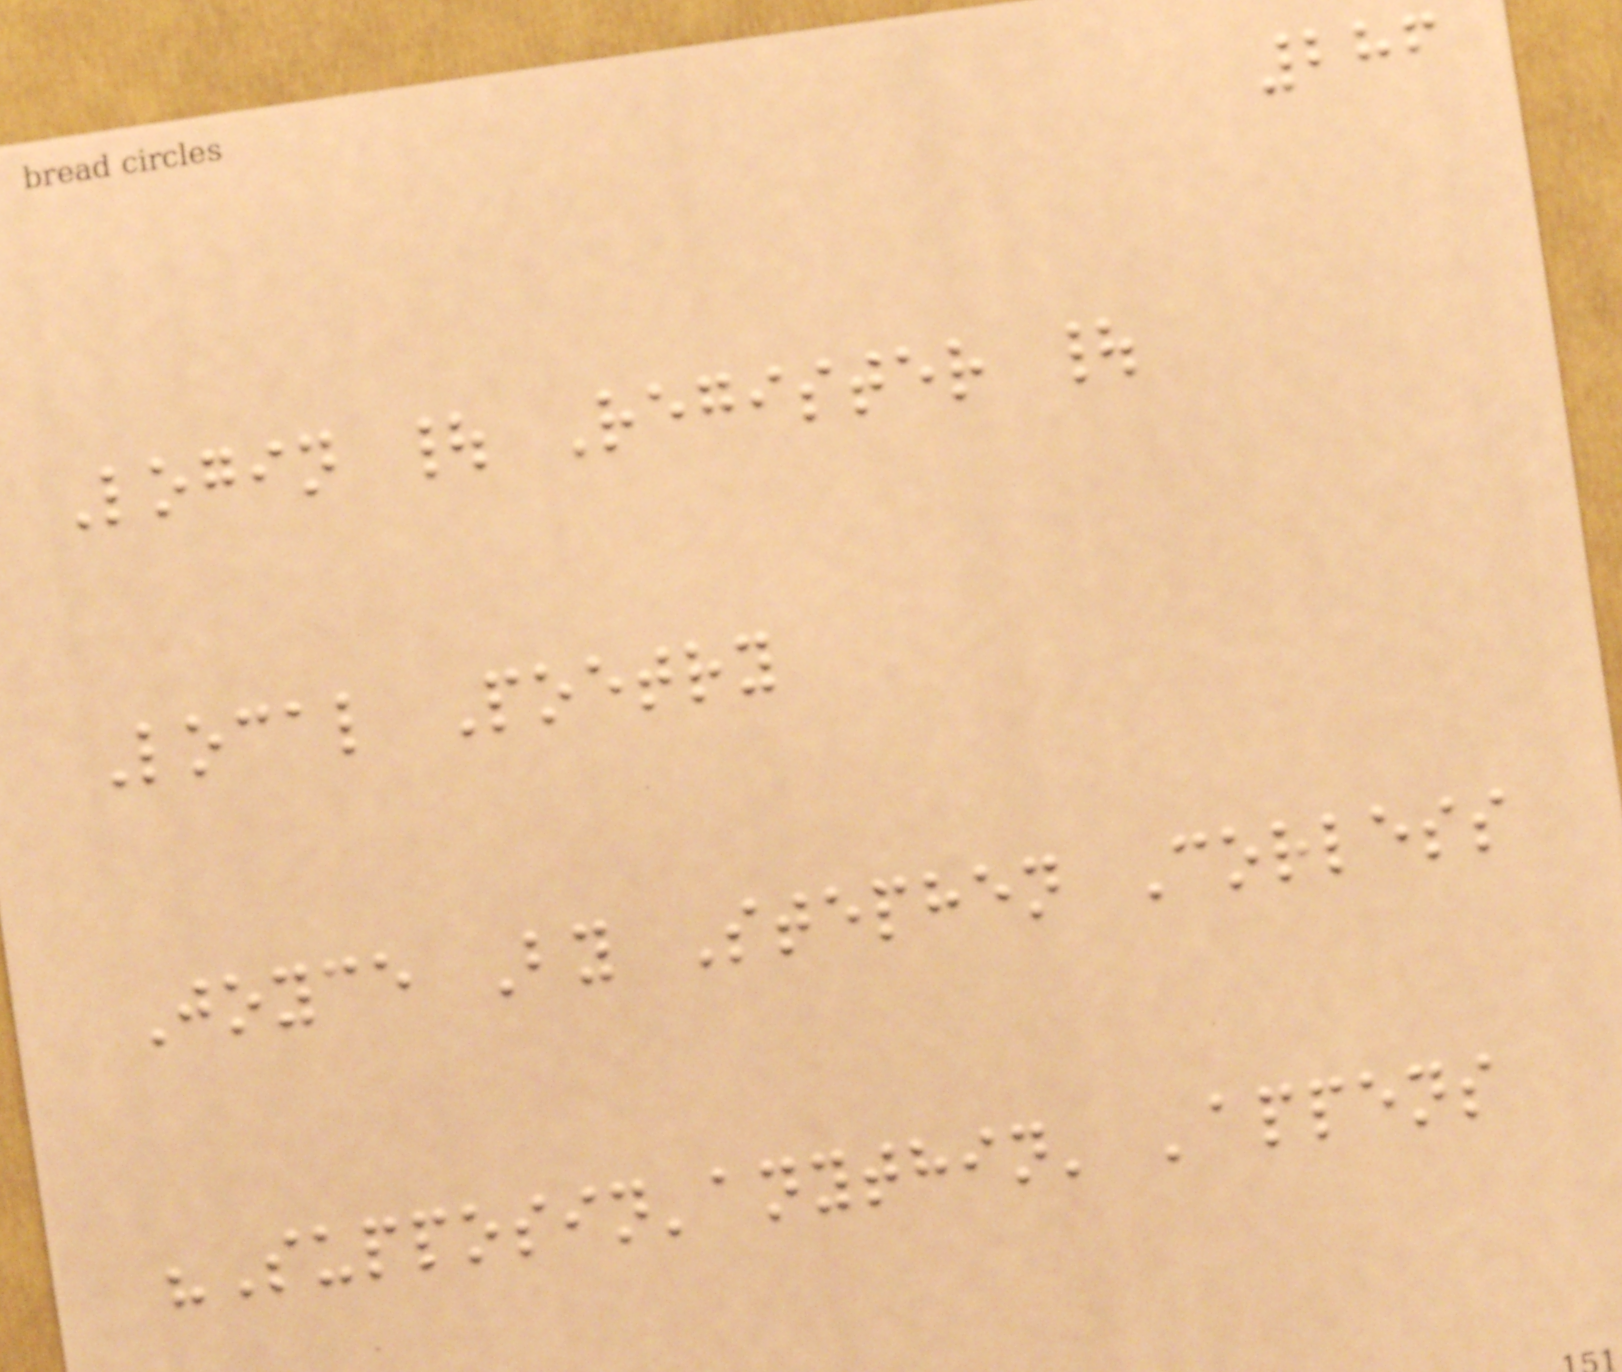286
Login | Register |
Local Poetry
Joyce By Stephen Corless
"Supposin'anythin' 'appens
